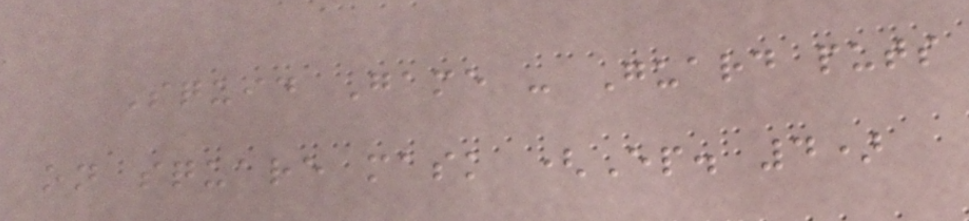Squid Game - Guard puts
on square mask (Ep. 4)
